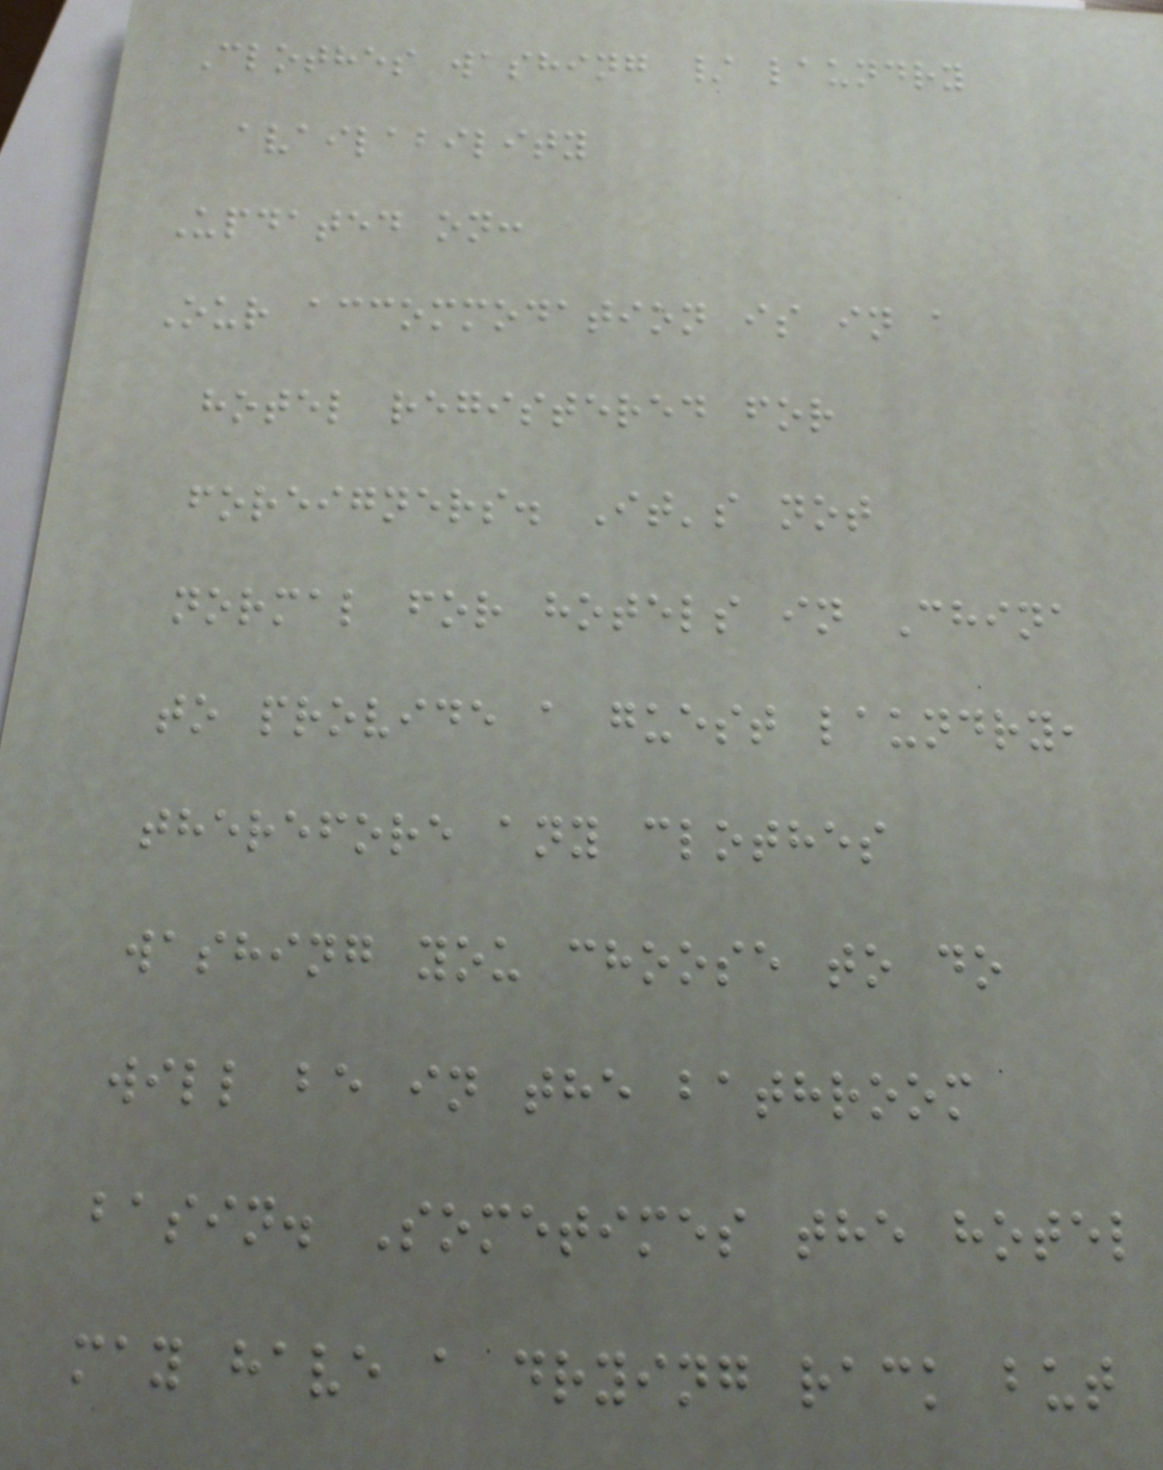Clothes washing / laundry
availability
Updated on:
Our accommodation is in a
hotel registered for
foreigners. It's not
normal for hotels in China
to provide a guest laundry,
therefore any clothes
washing you choose to do
will be in the bathroom
basin. Sometimes the hotel
may have a drying rack but
